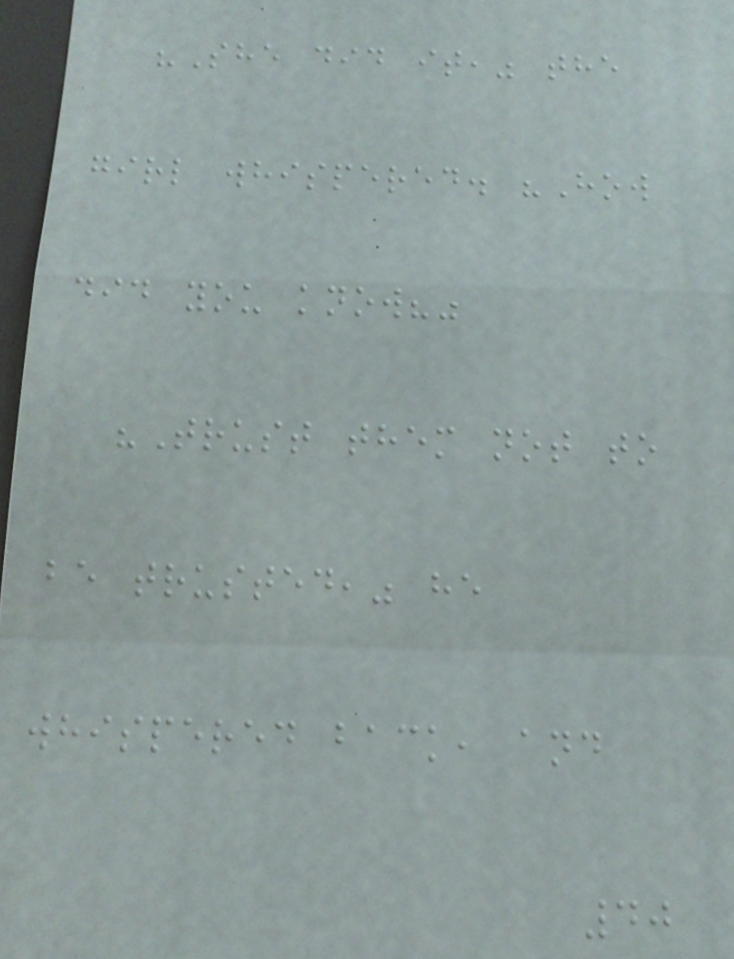"She did it," the
girl whispered. "How
did you know?"
"Trust them not to
be trusted," he
whispered back, and
40
